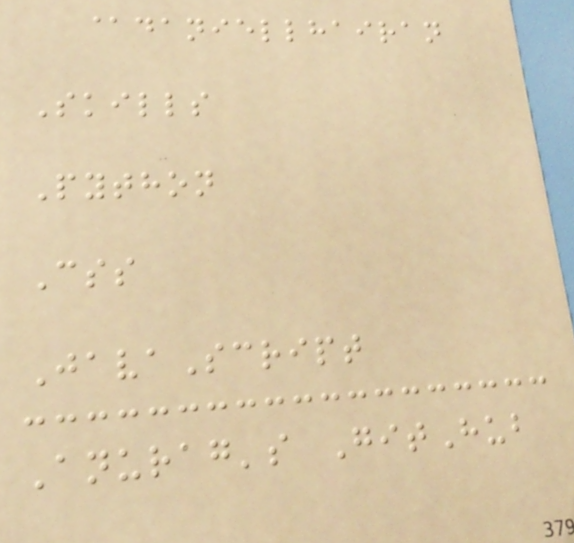@daniellhairan
Skills
Python
Css
JavaScript
Anurag's GitHub
